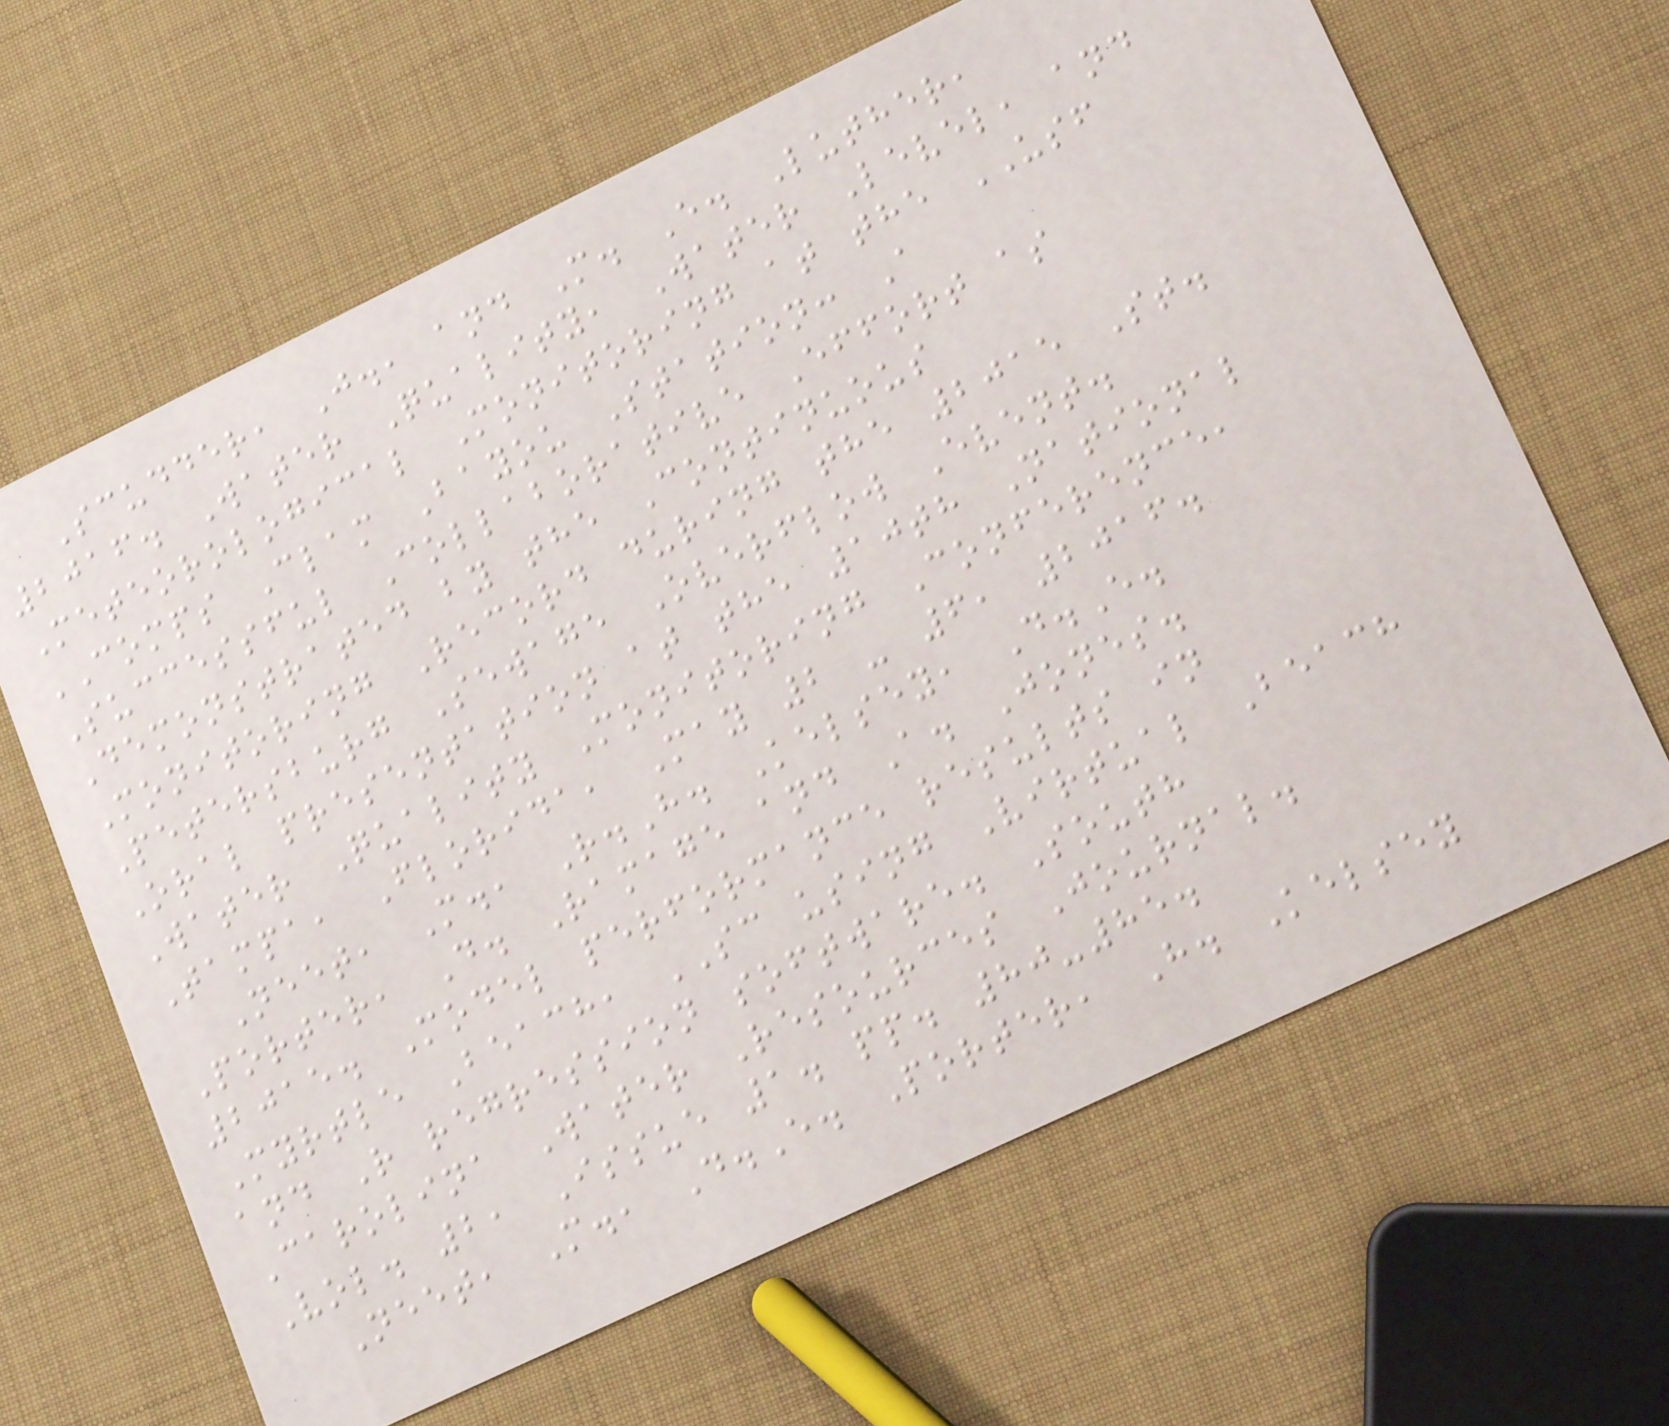Scudder, J., and M. E. Luther,
2016. Water Quality, Water Level, and
Meteorological Monitoring at the USF
COMPS Clam Bayou Station: A
Successful Collaborative Effort as
Demonstrated by the Continuous
Monitoring Record during the 2015 St.
Petersburg Sewage Overflow Event.
Oral presentation at the 10th National
Water Quality Monitoring Conference,
Tampa, Florida, May 2 - 6, 2016.
Neet, M., R.H. Kelsey, D.E.
Porter, D. Ramage and A. Jones.
2015. Model performance results in
Myrtle Beach, SC using Virtual Beach
and R regression software. South
Carolina Water Resources Journal.
Vol. 2, Issue 1. pp. 80-85.
Neet, M., D.E. Porter, H. Kelsey
